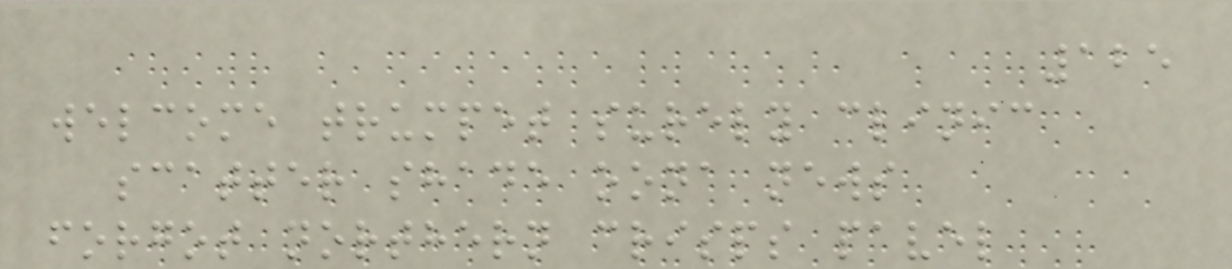125
welcome trumpet surely clinic
scatter shade oona news
forgot northern crisps pavel
